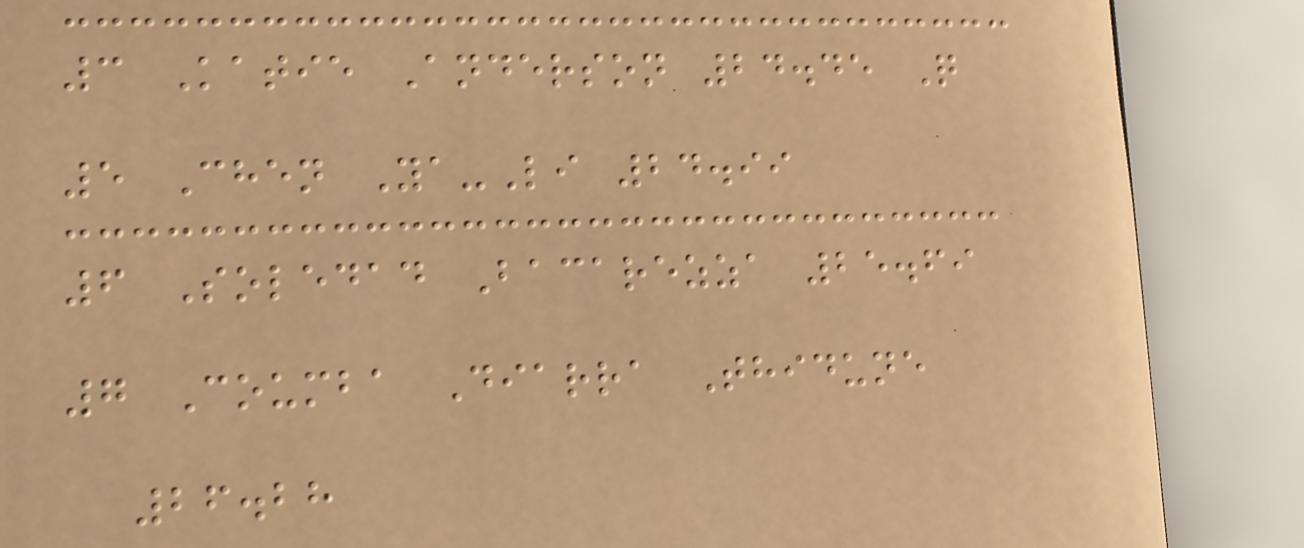3 Katie Anderson 24.45 Q
5 Chen Ya-Li 24.99
6 Soledad Bacarezza 25.69
7 Coumba Diarra Thidune
26.28
